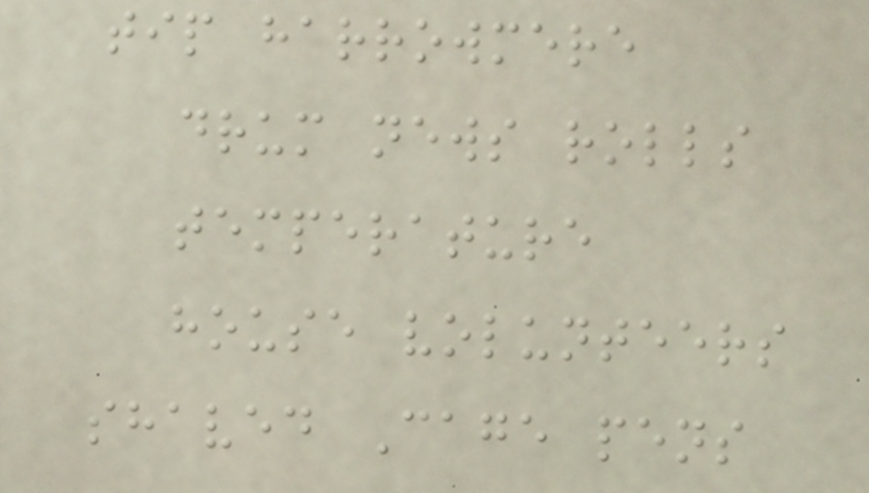tip harrowmere
drum news rolls
temperature
house volunteers
shaved Cage pens
